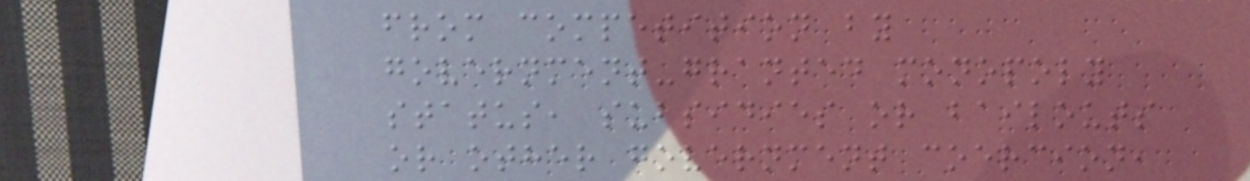from competition by
government-granted monopoly
status, subsidies or bailouts
or other government coercion,
